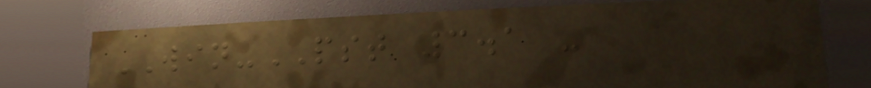WIN-PST 3.1 -
